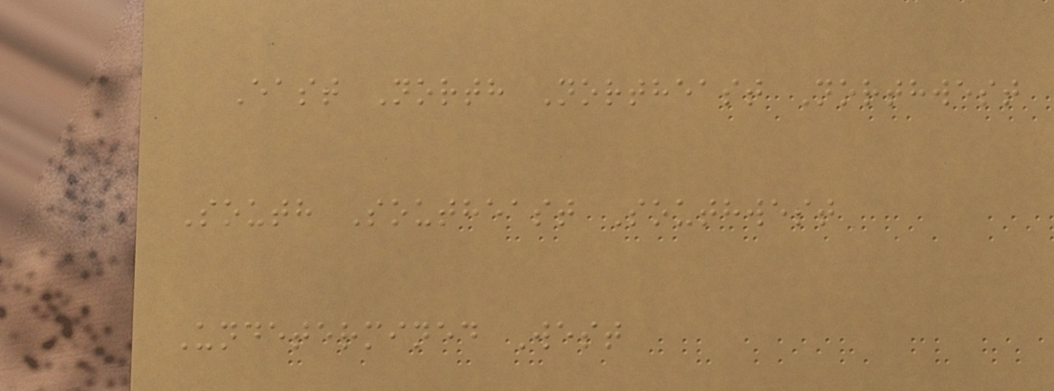East North Northeast Northwest
South Southeast Southwest
Undetermined West
